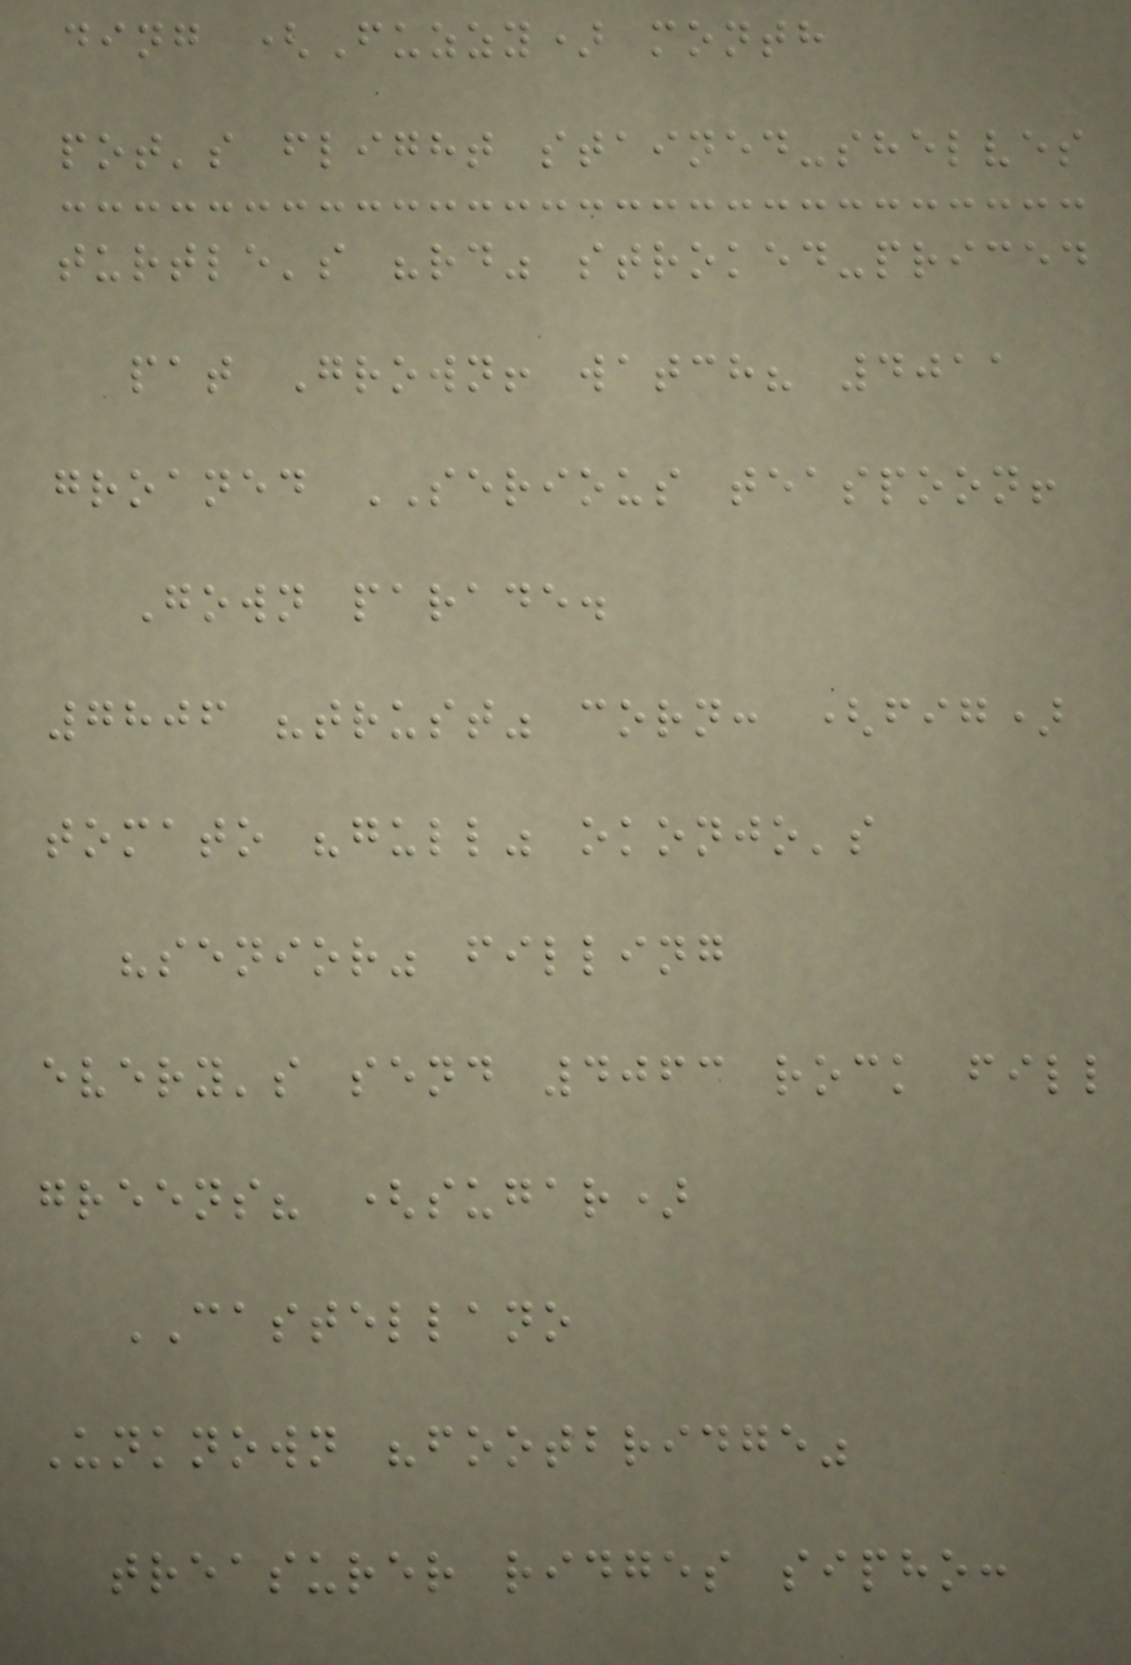ding (Fuzzy) month
pot's flight stained-shelves
turtle's "rd" stroked-priced
pat Grown! watch? 4011
groaned SERIOUS teaspoon!
Gown parade.
7806 "trust" corn: (fig)
tomato "gull" okonjo's
"senior" filling
every's send 4063 rock fill
greens? (sugar)
CASTELLANO
Unknown "footbridge"
treasurer ridges sipho:
